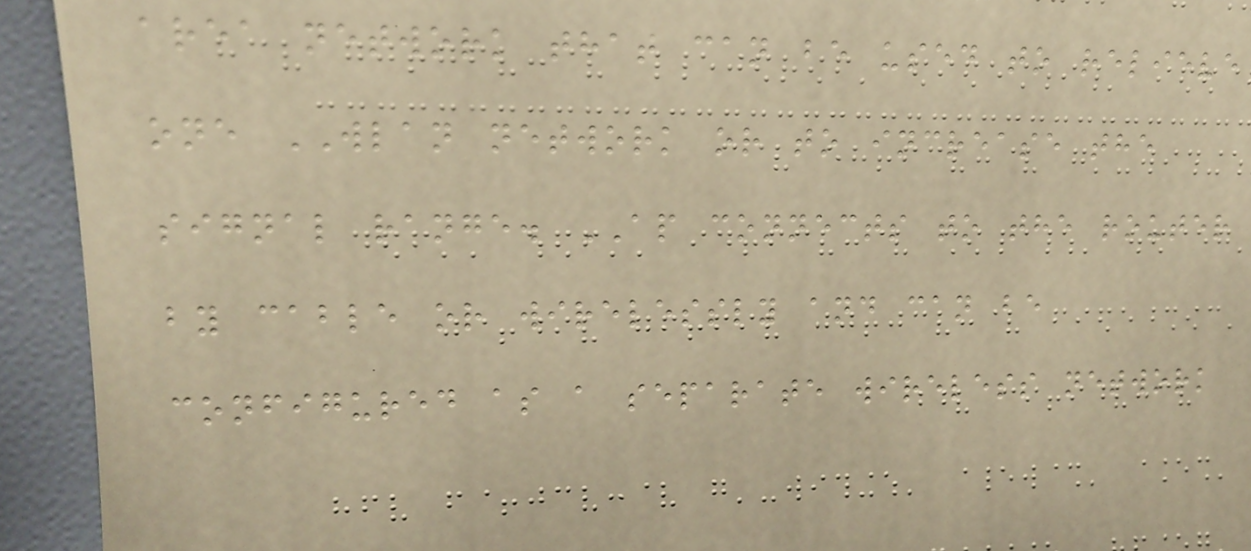area network that can be used to relieve
one WLAN network or to increase the
signal range. AP connects to the router
by cable or wirelessly and can be
configured as a separate wireless network
